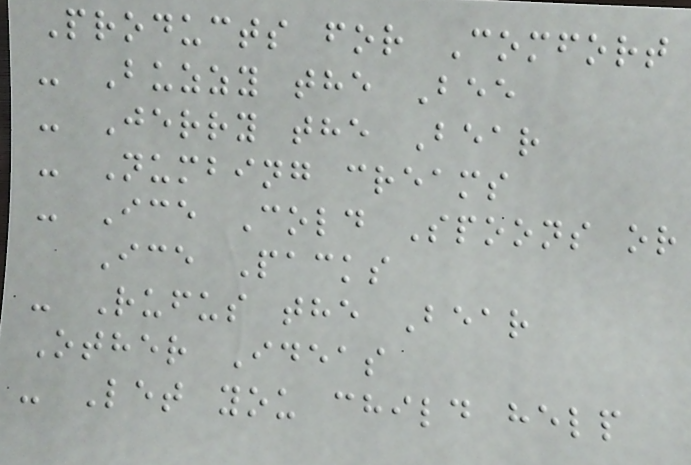Products for Comfort
- Buzzy the Bee
- Jerry the Bear
- Numbing creams
- Ice Cold Spoons or
Ice Packs
- Rufus the Bear
Other Ideas
- Let you child help
